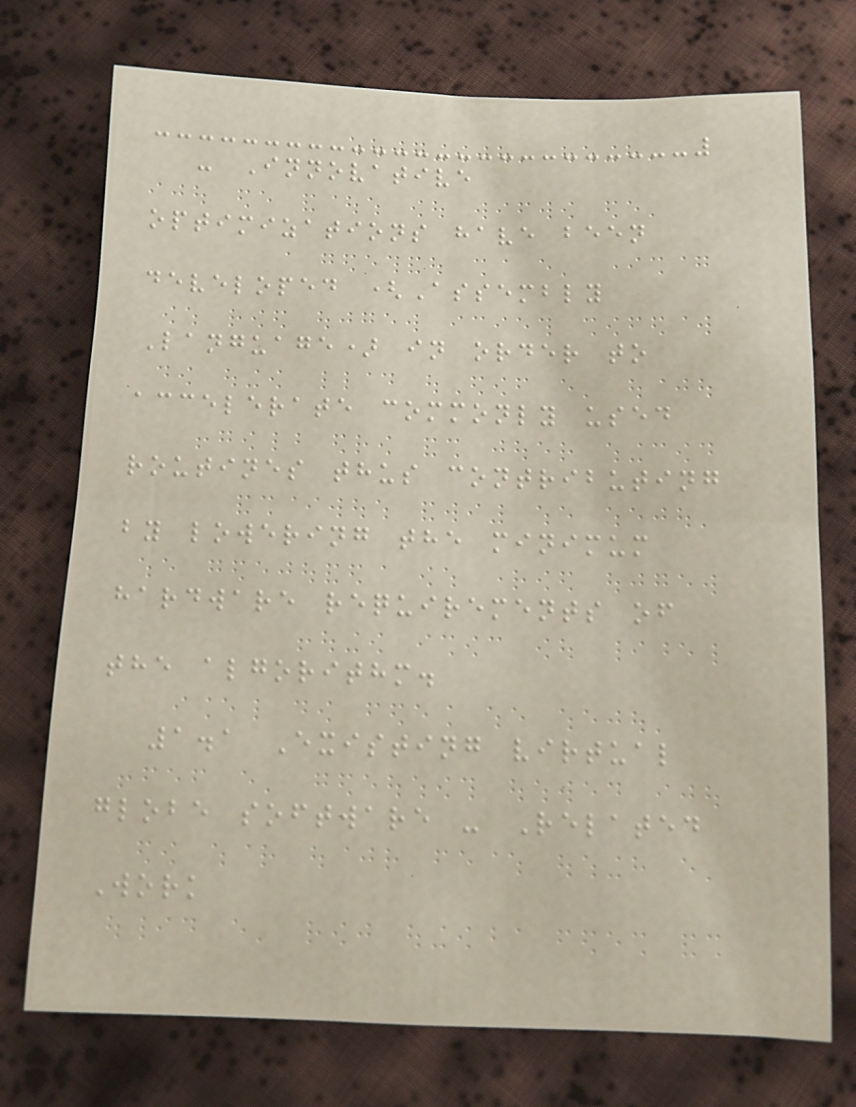- Innovative
optimizations have been
developed (Assembly
Language) in order to
accelerate commonly used
routines thus contributing
by lowering the minimum
hardware requirements of
the algorithm.
1.1 Existing virtual
globe software - Related
Work
